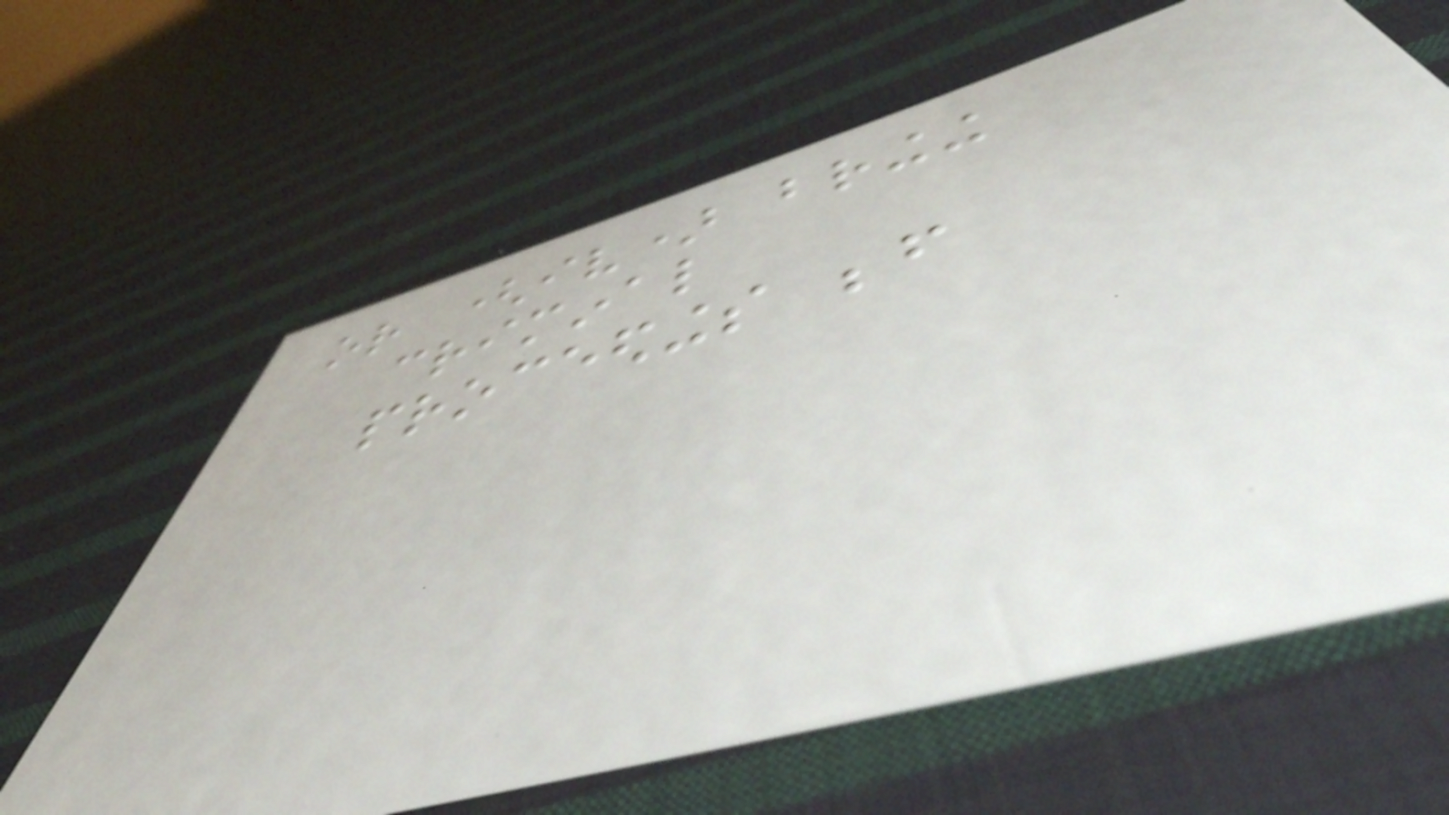or (iv) bringing
criminal
proceedings before
